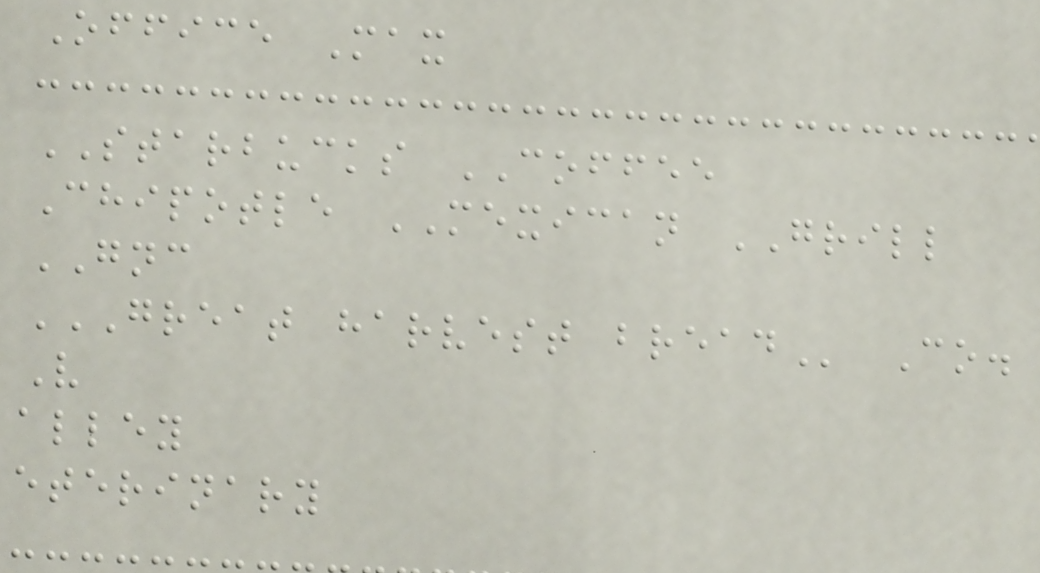Office Max
STARBUCKS COFFEE
Chipotle MEXICAN GRILL
GNC
GREAT HARVEST BREAD Co.
V
alley
eterinary
